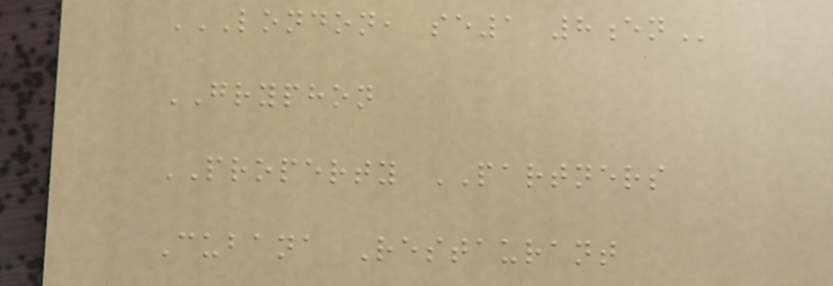LONDON, SE1 8EN
GRYPHON
PROPERTY PARTNERS
Cubana Restaurant
